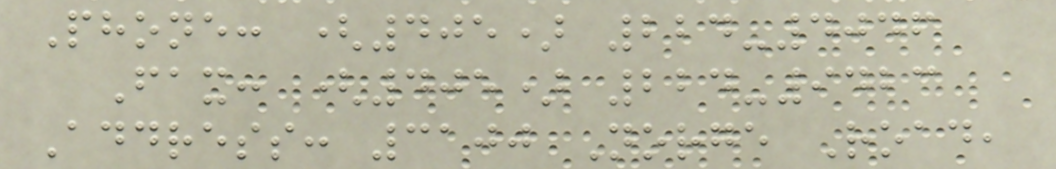Phone: (405) 224-4046
Fax: (405) 224-9423
Address: 3100 Norge Road,
